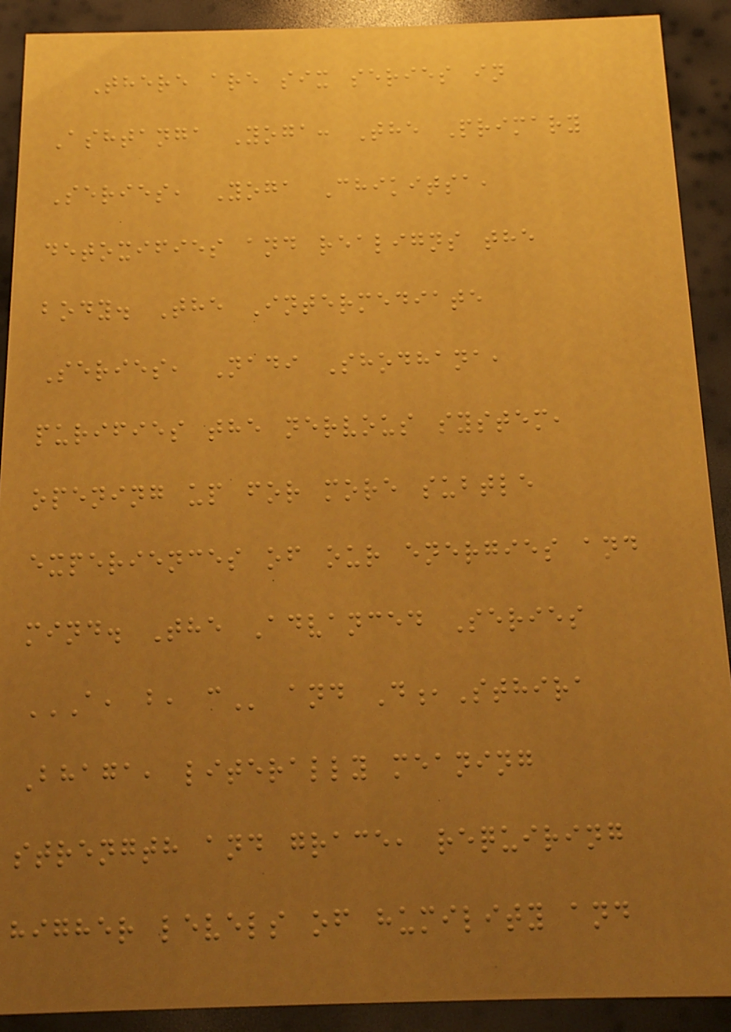There are six series in
Ashtanga Yoga: The Primary
Series, Yoga Chikitsa,
detoxifies and realigns the
body. The Intermediate
Series, Nadi Shodhana,
purifies the nervous system,
opening up for more subtle
experiences of our energies and
mind. The Advanced Series
A, B, C and D,Sthira
Bhaga, literally meaning
strength and grace, requiring
higher levels of humility and
